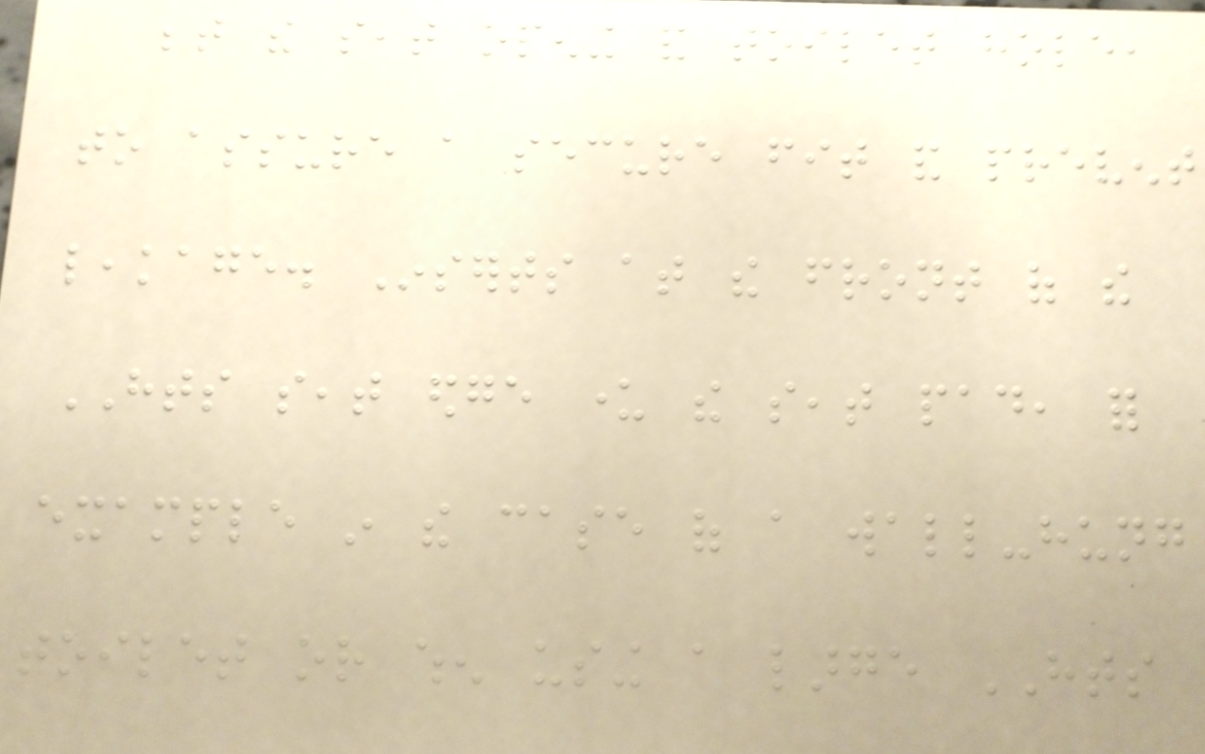between the seat opening and toilet hole,
to assure a secure fit and prevent
leakage. Inserts at the front of the
HTS seat edge under the seat pad, for
example in the case of a wall-hung
toilet or when using a large HTS
